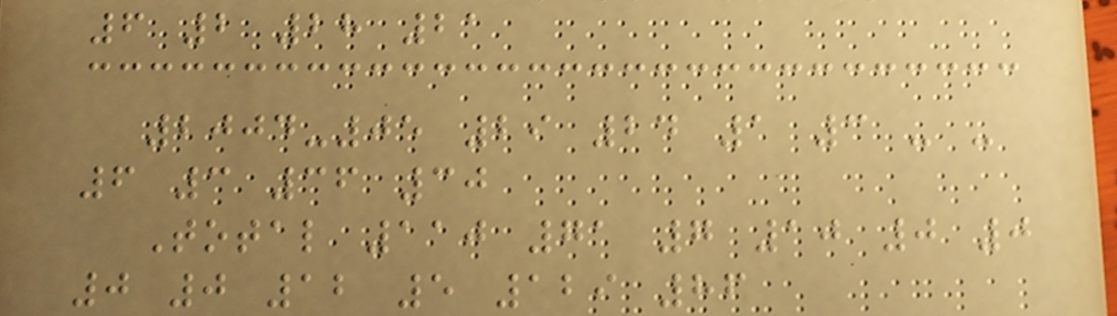6 2 28 21
2004-05 29 24 1 3 - -
6 3 36 30
Total 110 71 7 10 0 0
0 0 12 5 129 86
